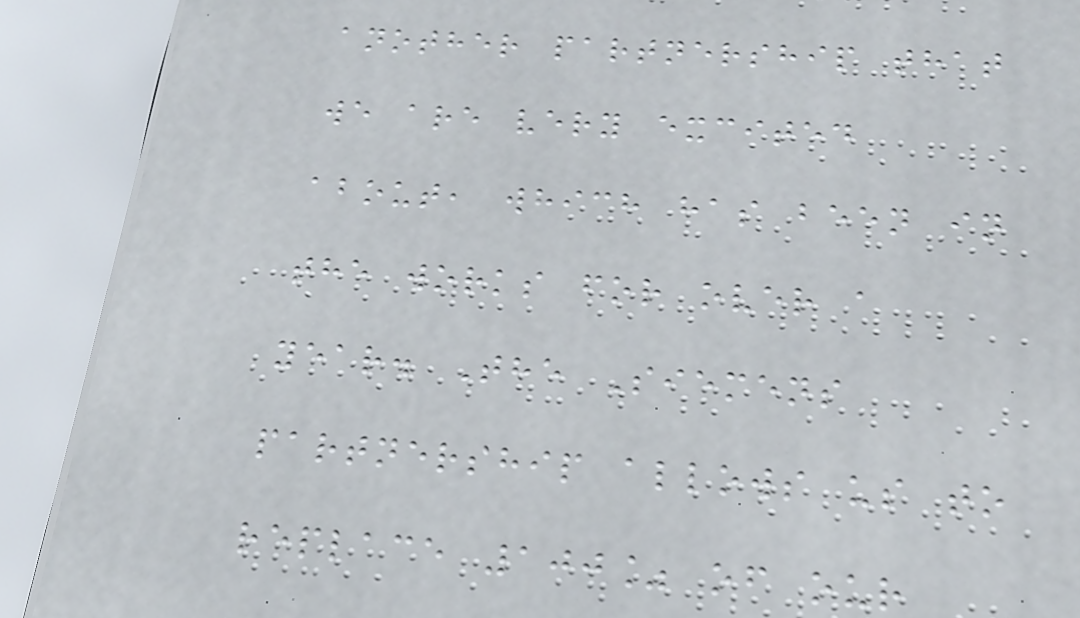another partnership that
we are very excited
about, which has been in
the works for over a
year. The Siemens
partnership allows us to
replace 100% of our
